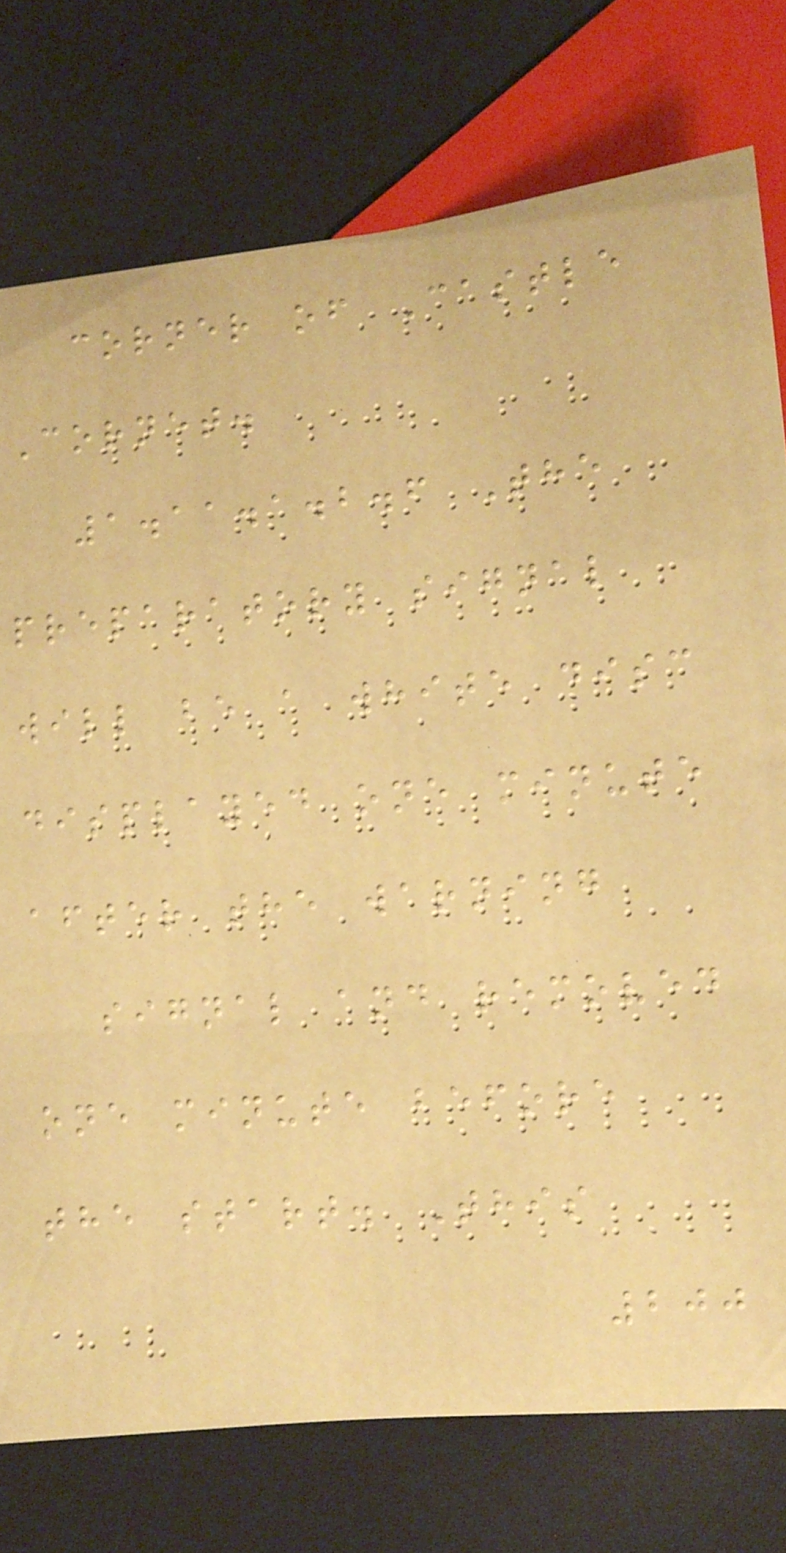corner of Castle
Cornet.
1.11.1.2.6 The
preparatory signal
will be a white disc
displayed one minute
after the warning
signal and removed
one minute before
the start. This
200
